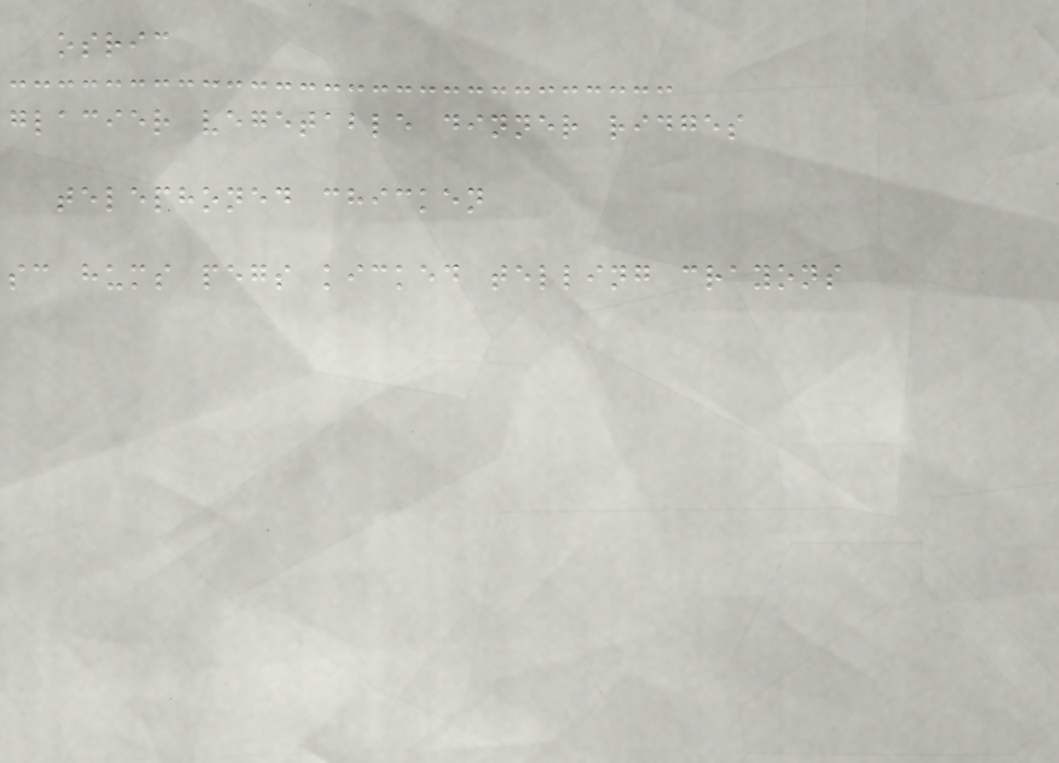osric
glacier vegetable dinner ridges
telephoned chicken
sc hums pegs kicked telling crayons
